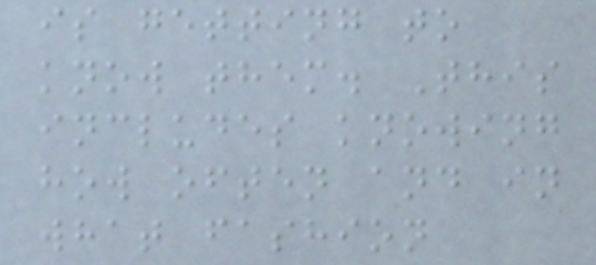is getting to
know them. This
includes knowing
how often and in
what fashion
